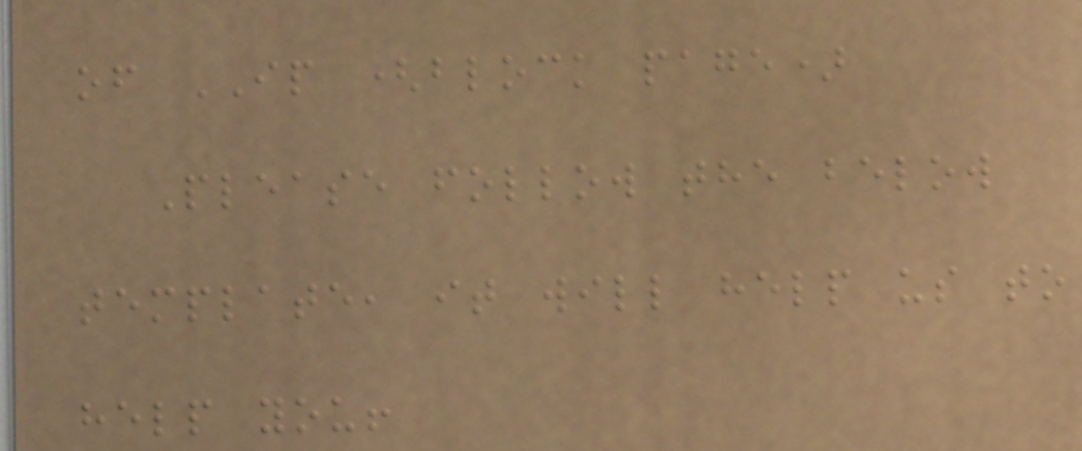of IP (block page)
Please follow the below
template, it will help us to
help you!
